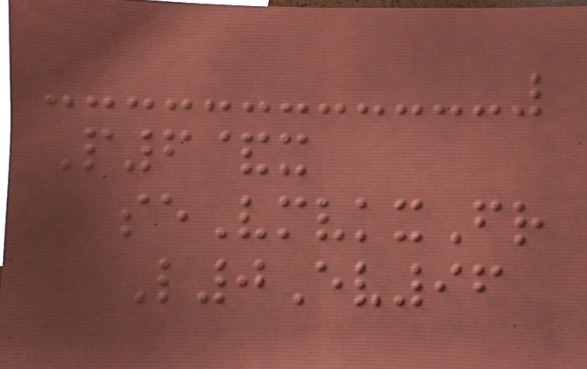P6&x
seVmvkxFr
L0Ev96
